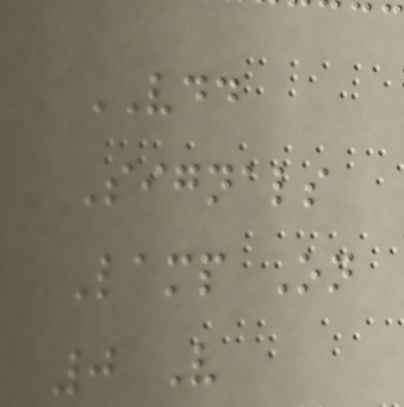VDD
Signals
Lamp On
0 V
